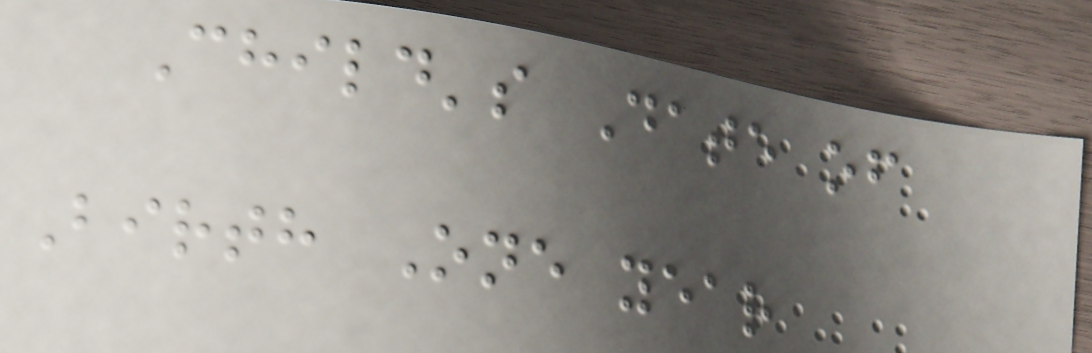Child's Date of
Birth One year
